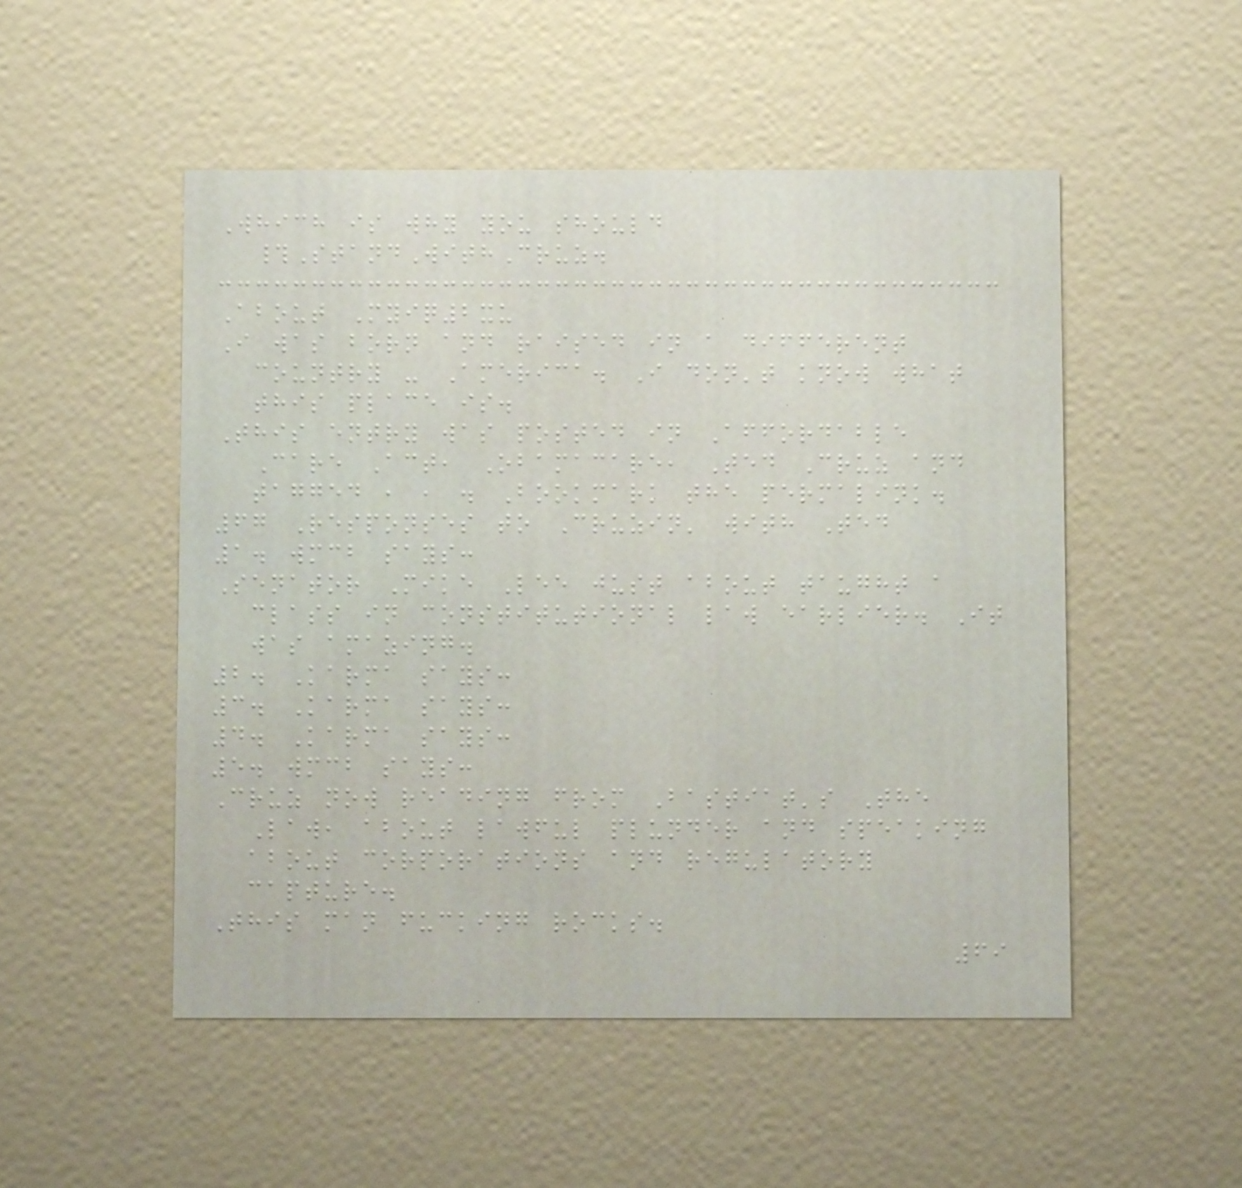Which is why you should
#StandWithCruz.
About Myiq2xu
I was born and raised in a different
country - America. I don't know what
this place is.
This entry was posted in Affordable
Care Act, Obamacare, Ted Cruz and
tagged , , . Bookmark the permalink.
67 Responses to Cruzin' with Ted
1. wmcb says:
Senator Mike Lee just about taught a
class in constitutional law earlier. It
was amazing.
2. Karma says:
3. Karma says:
4. Karma says:
5. wmcb says:
Cruz now reading from Bastiat's The
Law, about lawful plunder and speaking
about corporations and regulatory
capture.
This man fucking rocks.
69
